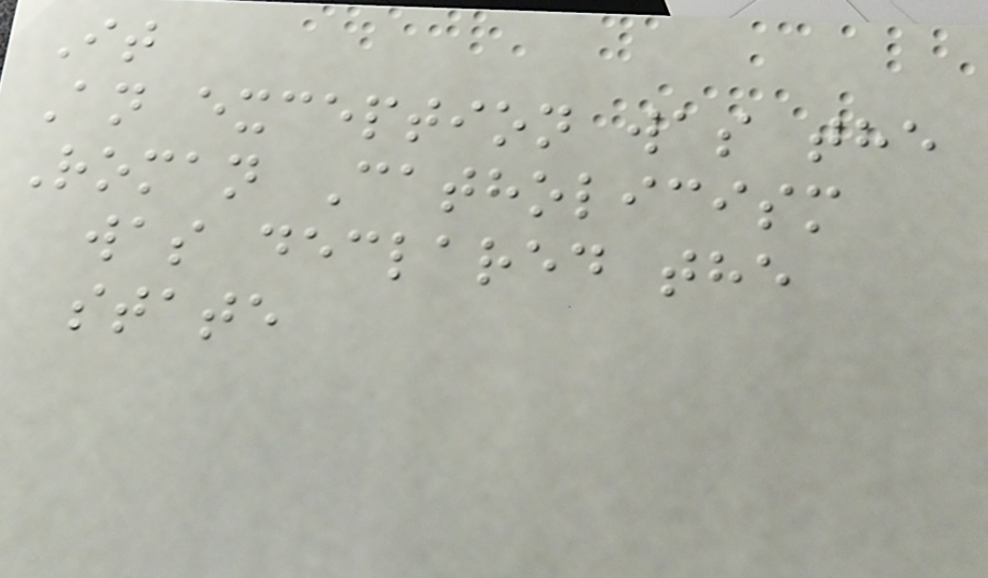It
An exception was the
Roman Catholicism
was declared the
state
